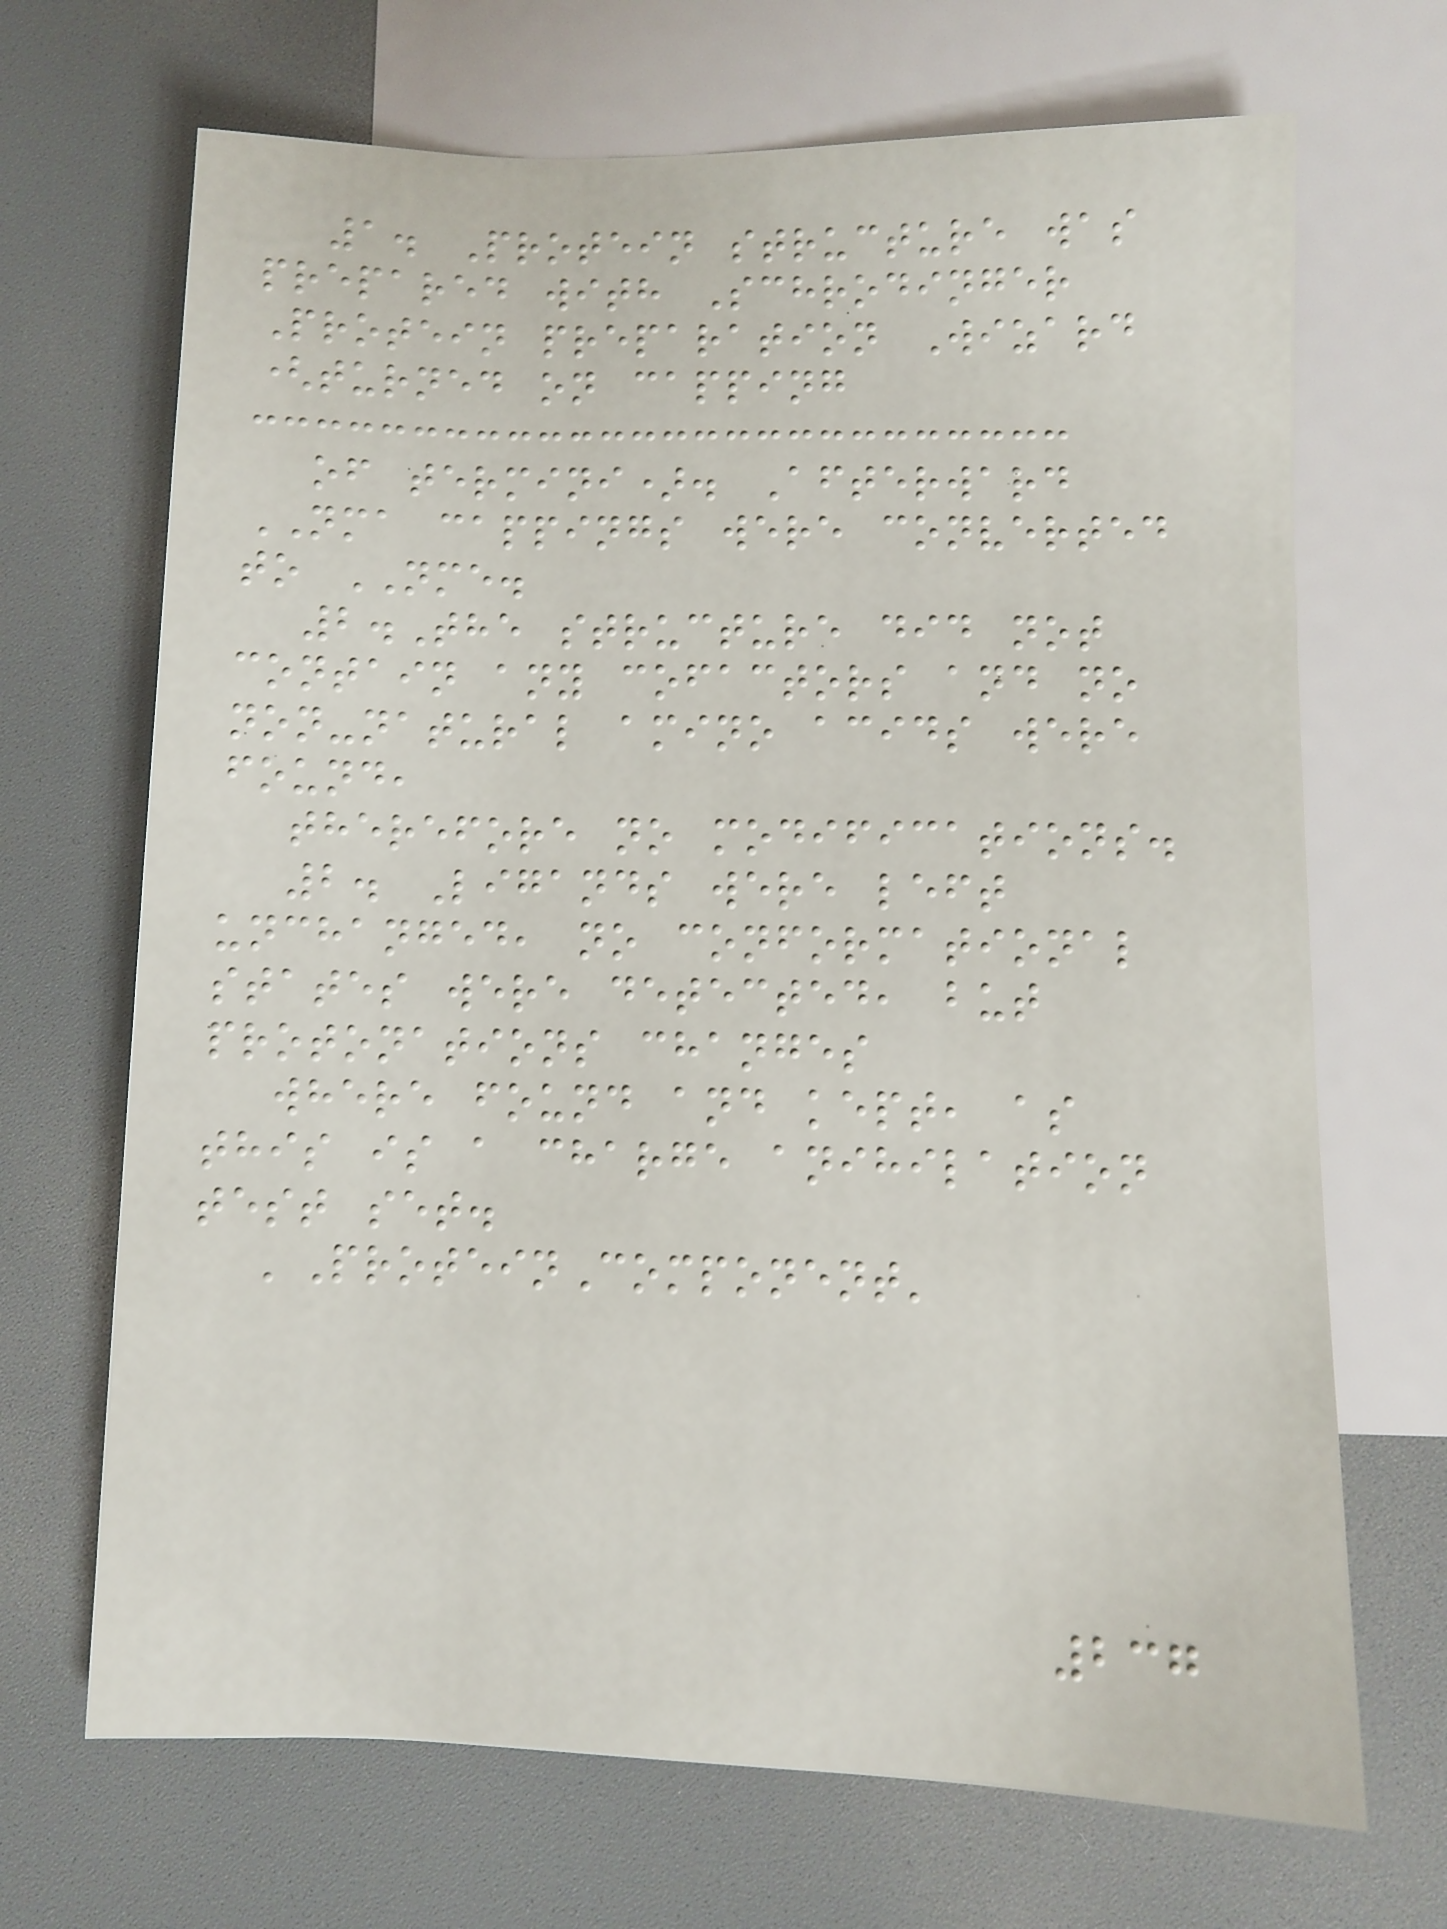1. Protein structure was
prepared with Schrodinger
Protein preparation Wizard
(turned on capping
of termini). Afterward
NMA cappings were converted
to NME.
2.The structure did not
contain any cofactors and no
non-natural amino acids were
found,
therefore no modifications.
2. Ligands were left
unchanged, no conformational
states were detected, but
protonations changes
where found and kept, as
this is a charge anihilation
test set.
'ProteinComponent'
237
